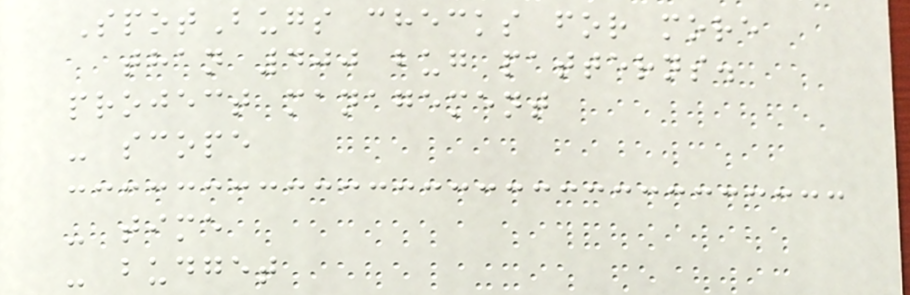SpotBugs checks for more
than 400 bug patterns.
project management
- scope
- time
- budget
